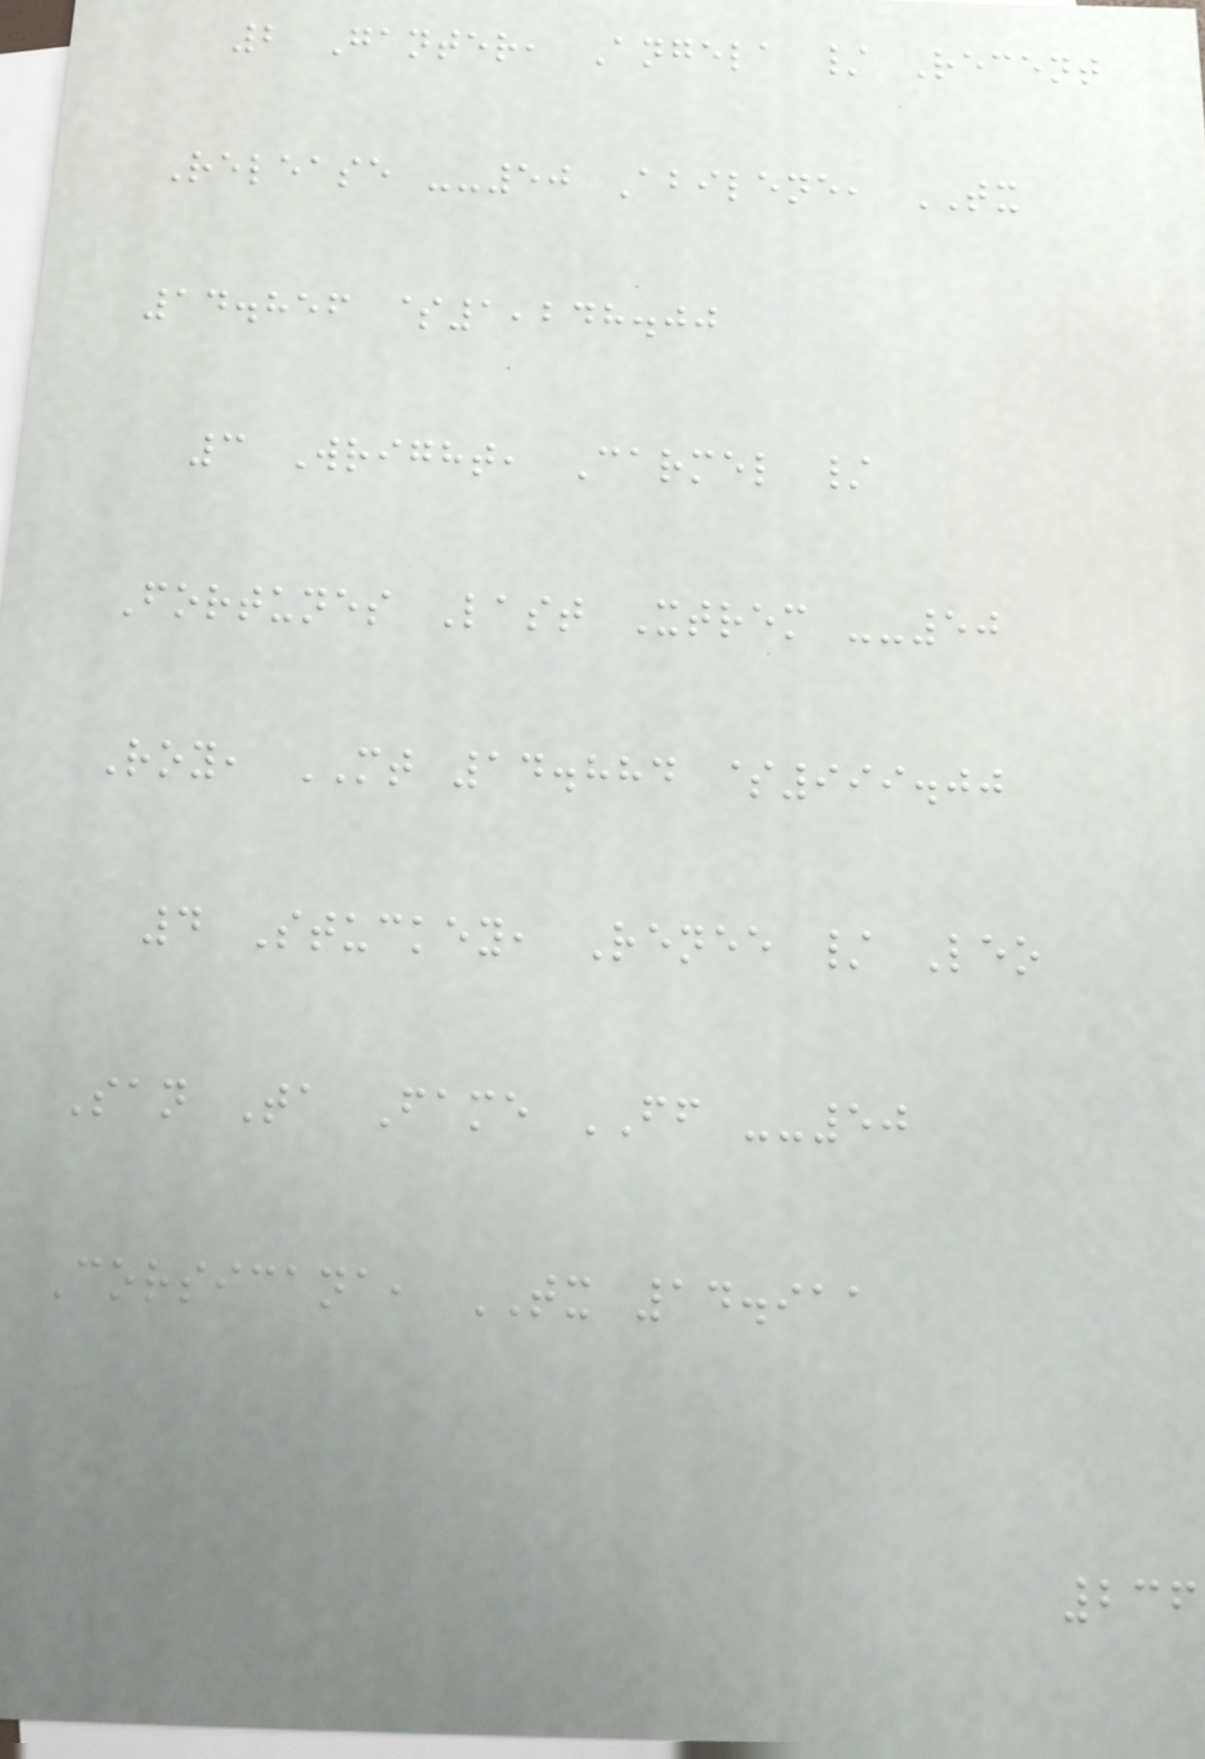2 Ganter, Angela / Recent
Release --50 Abilene, TX
14.856 $1,248.00
3 Wright, Carmel /
Fortunes Last Xtrem --50
Roy, MT 14.884 $999.00
4 Stuckey, Renee / Leo
San Ta Fame FF --50
Corsicana, TX 14.911
236
